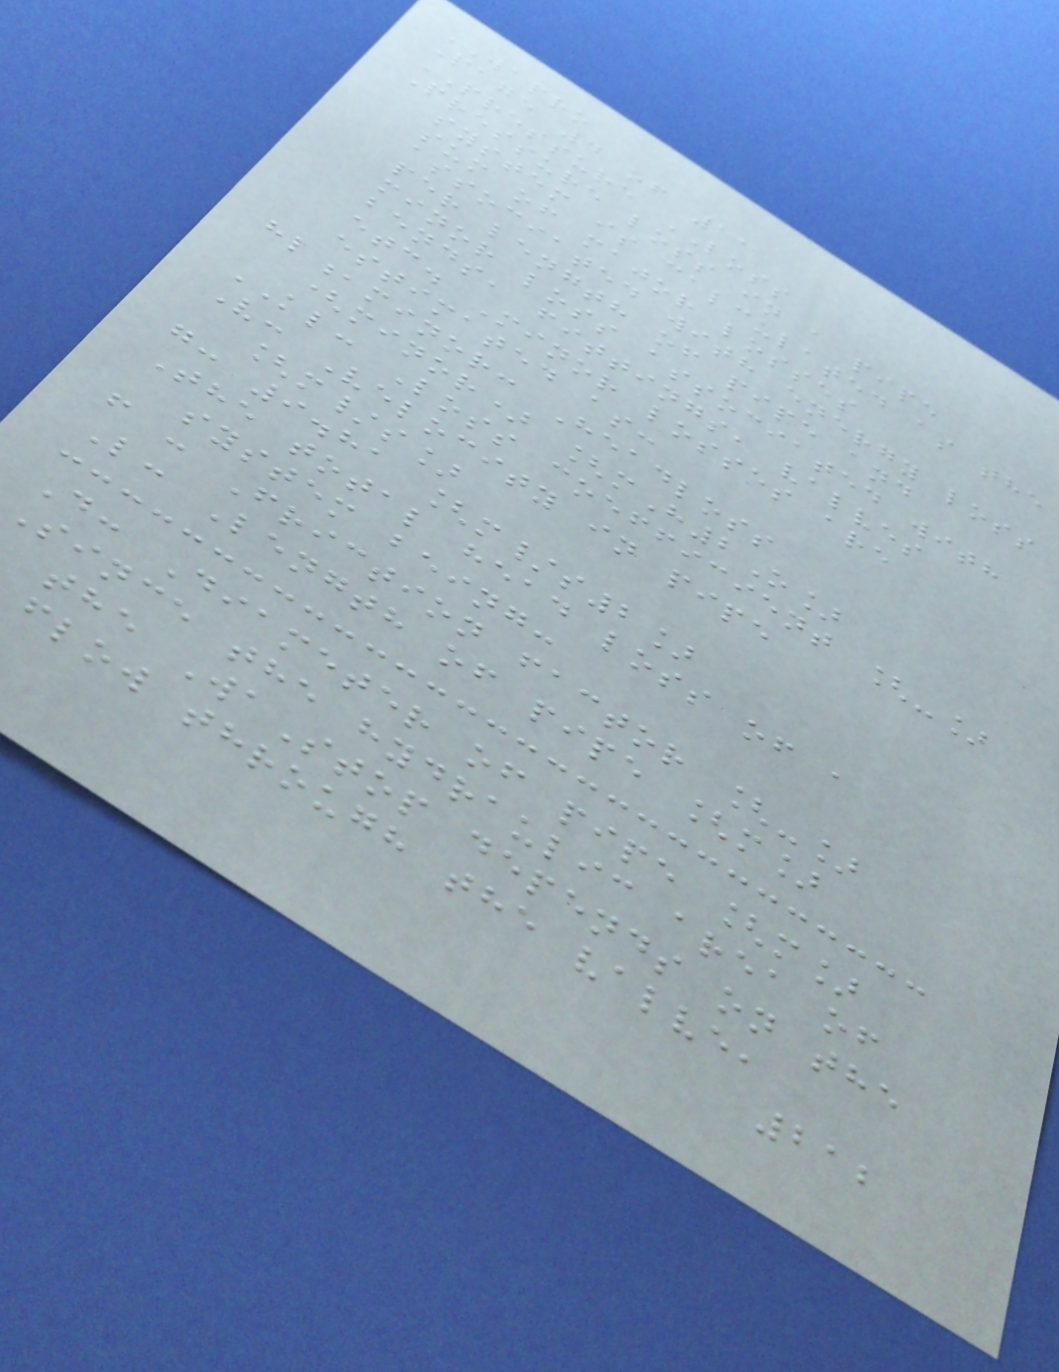WAPRO
Page 4 of 11
PRESSURE LOSS
Pressure loss in a pipe
system is calculated as the
sum of major losses
associated with energy loss
per length of pipe and
minor loss associated with
bends, fittings, valves
etc. Minor losses are
estimated as:
hl,minor: Headloss
(minor) [mH2O]
KL: Loss coefficient [-]
V: Velocity in pipe
[m/s]
g: 9.81 [m/s2]
The total head loss of a
system being:
f : Friction factor [-]
L: Length of pipe [m]
D: Diameter of pipe [m]
Since the hydraulic area of
the WaStop depends on the
flow through the valve,
212
